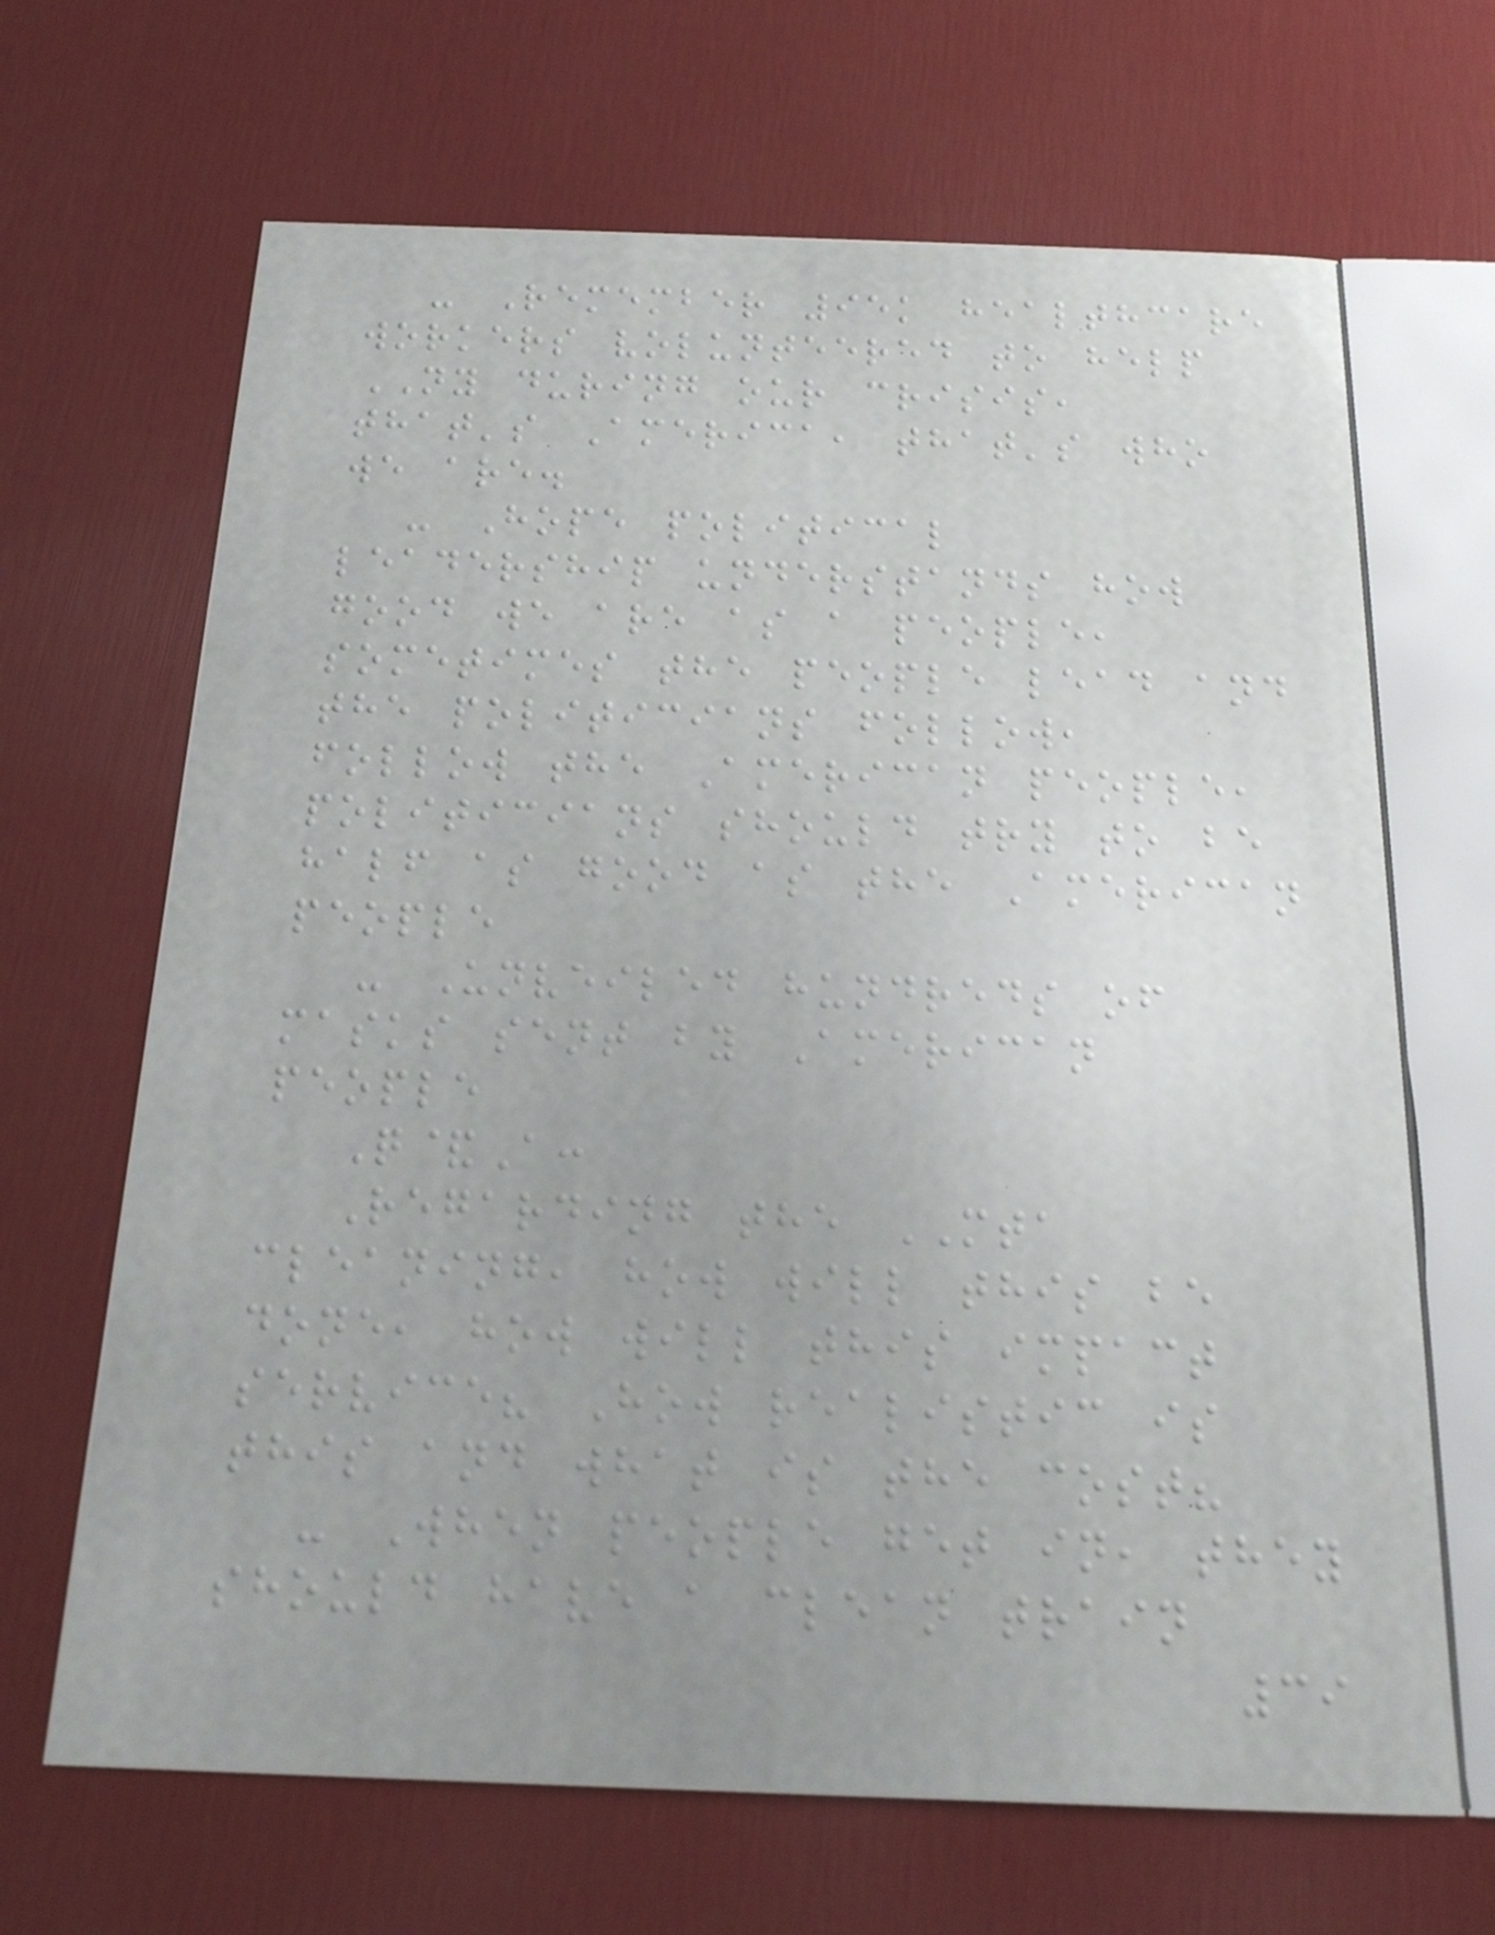- Remember 95k healthcare
workers volunteered to help
NY during our crisis,
that's America, that's who
we are.
- Hope political
leadership understands how
good we are as a people,
sometimes the people lead and
the politicians follow,
follow the American people,
politicians should try to be
half as good as the American
people
- Unveiled hundreds of
masks sent by American
people
Q&A:
Regarding the MTA
cleaning, how will this be
done, how will this impact
service? How realistic is
this and what is the cost?
- When people get in, they
should have a clean train
39
